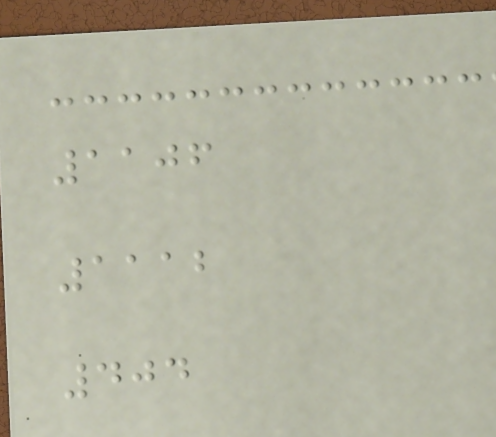1106
1112
404
